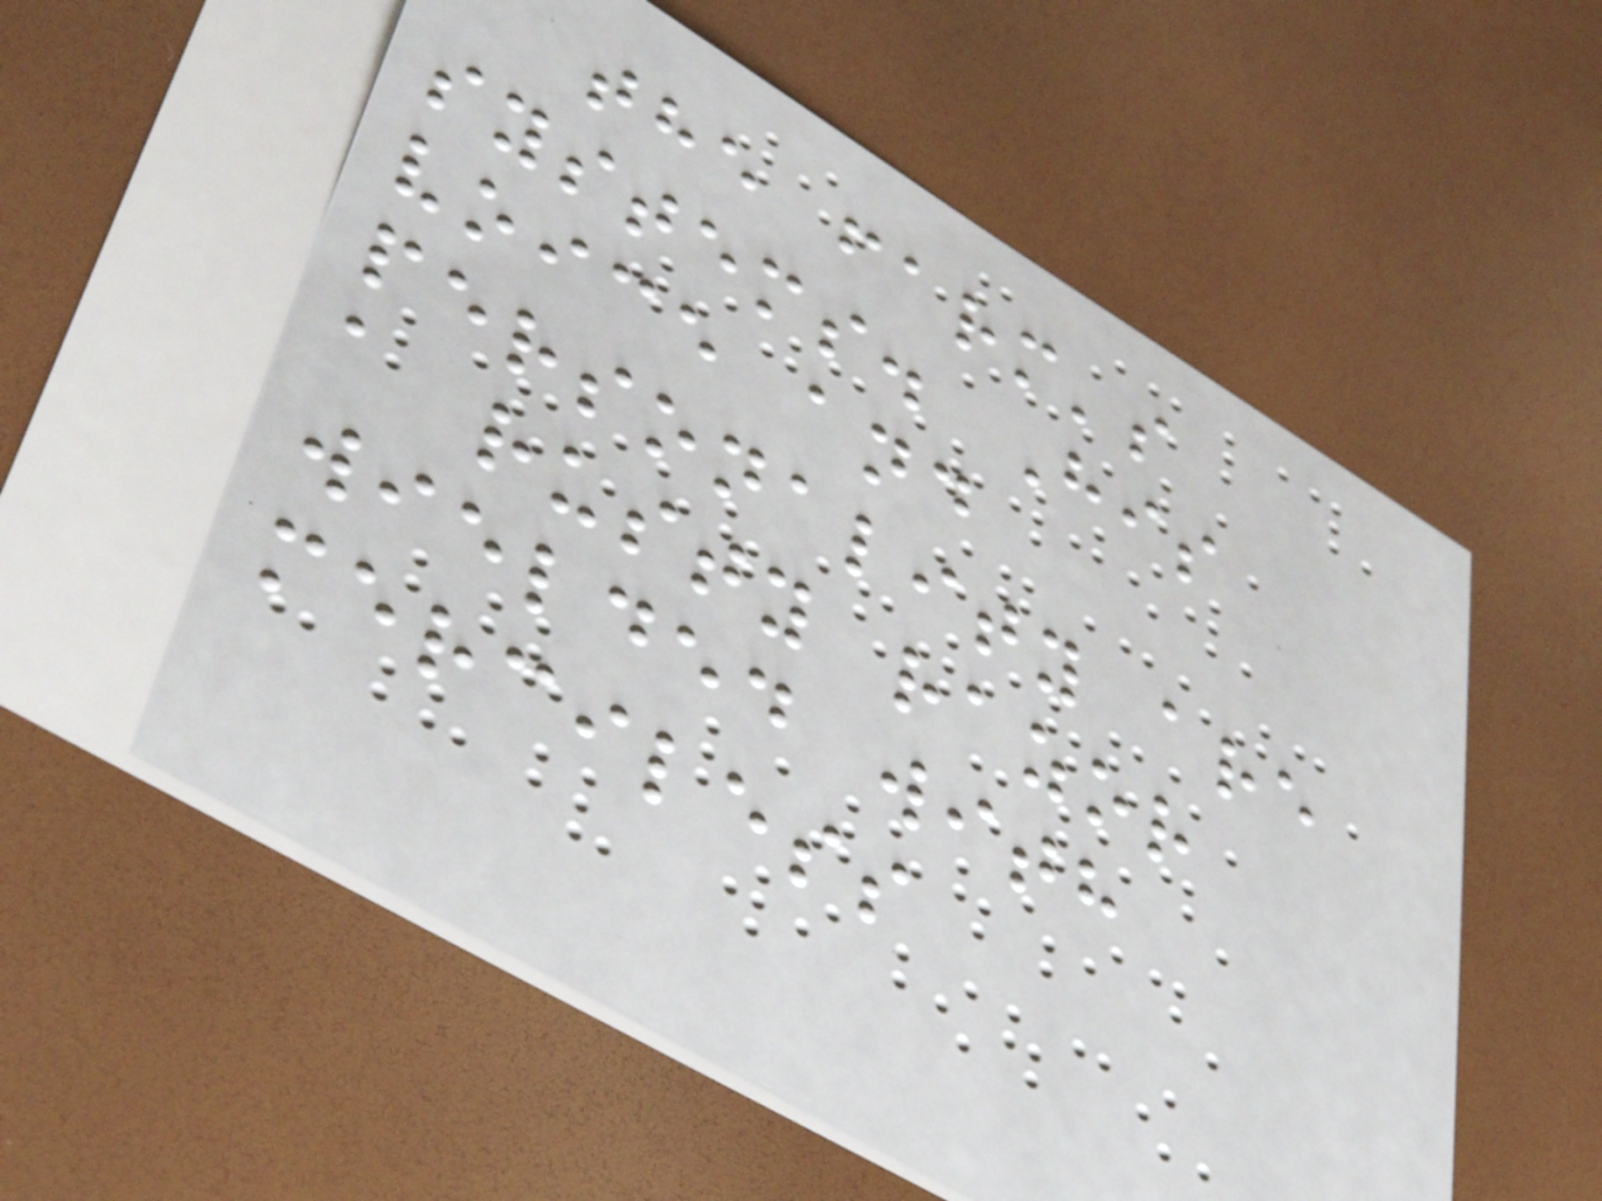the farm's
systems. His
voice and
personality are
a rusty razor
wielded with
merciless
